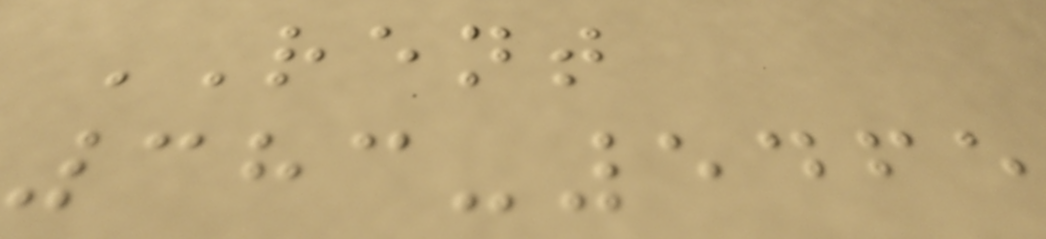RENT
383-5465
